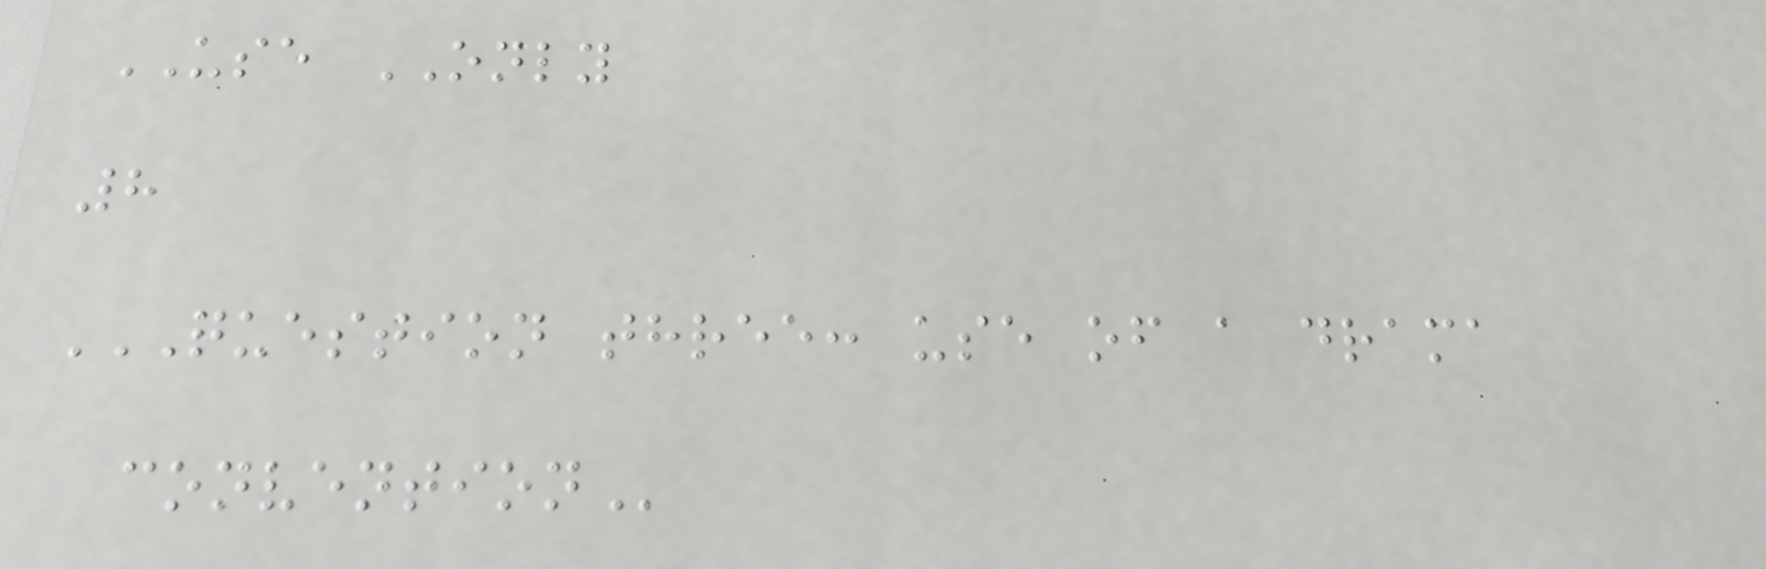USE ONLY
8
QUESTION THREE: USE OF A DRAMA
CONVENTION
